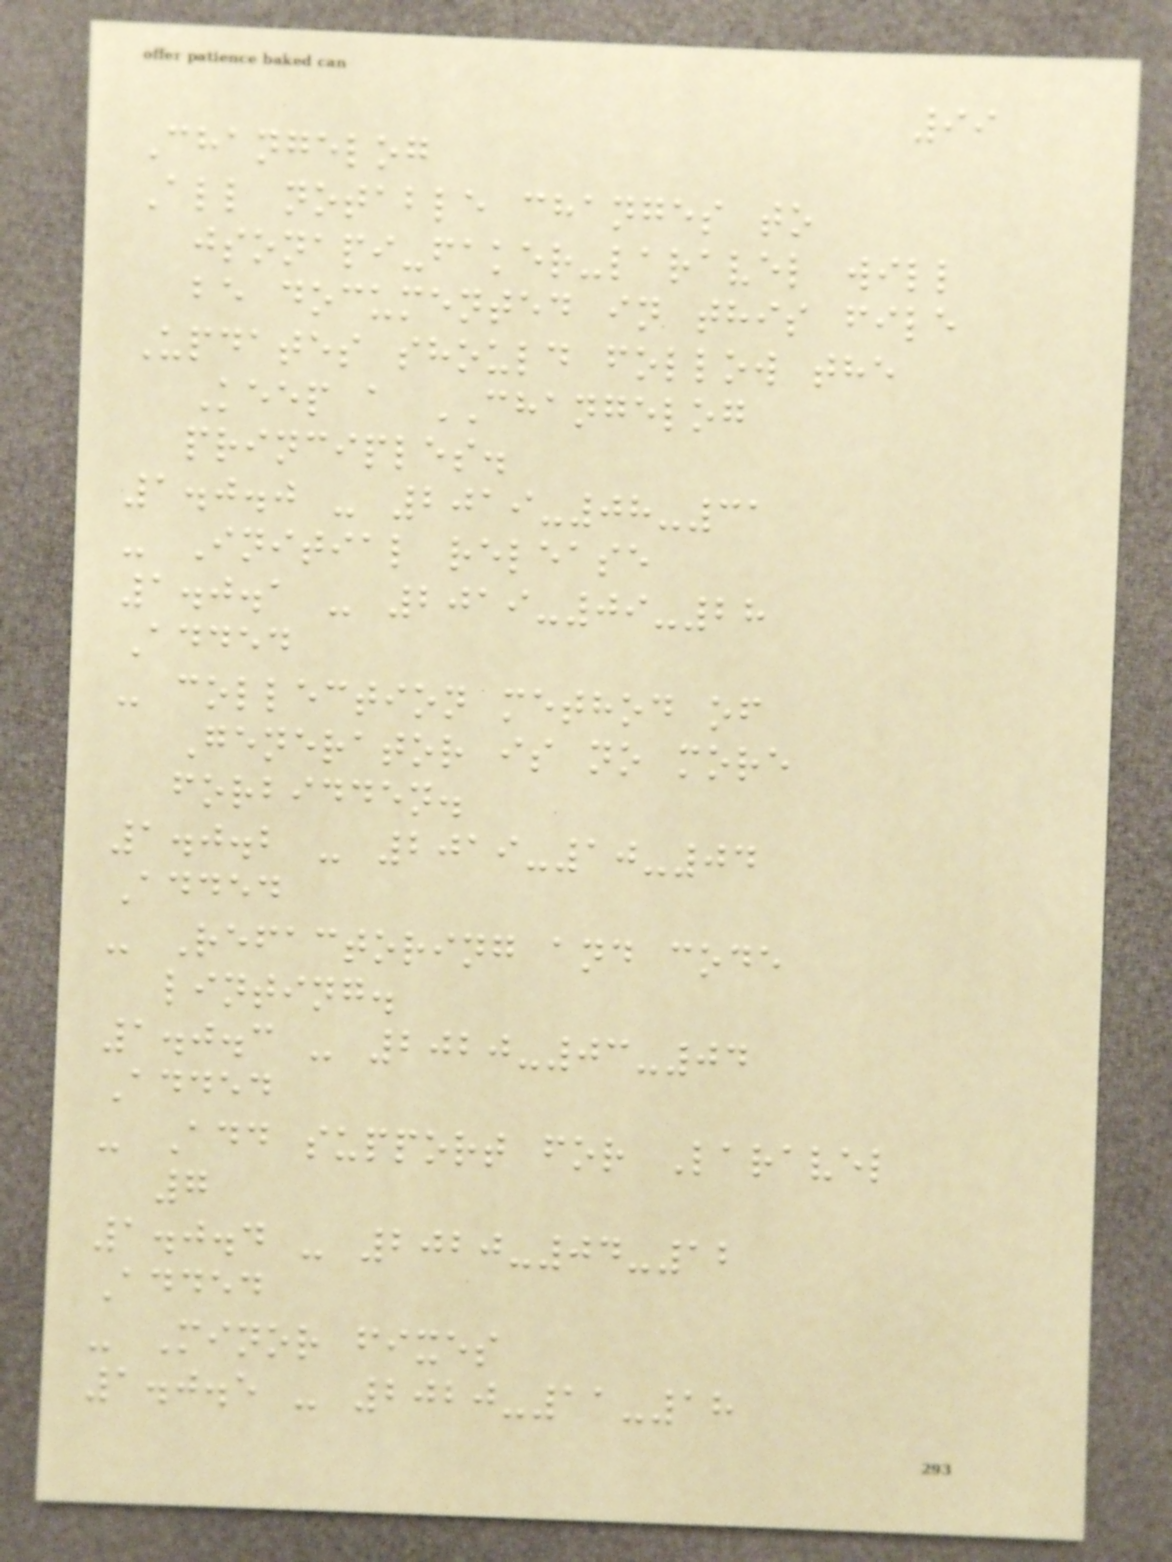99
Changelog
All notable changes to
jsonapi-faker-laravel will
be documented in this file
Updates should follow the
Keep a CHANGELOG
principles.
1.0.0 - 2019-08-31
- Initial release
1.0.1 - 2019-09-28
Added
- collection method of
Generator is no more
forbidden.
1.0.2 - 2019-10-04
Added
- Refactoring and code
linting.
1.0.3 - 2020-03-04
Added
- Add support for Laravel
7
1.0.4 - 2020-04-12
Added
- Minor fixes
1.0.5 - 2020-11-18
